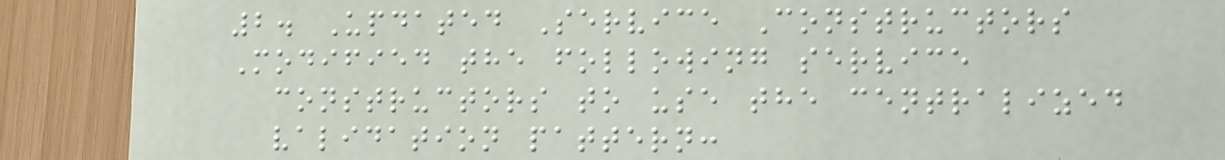2. Updated Service Constructors
Modified the following service
constructors to use the centralized
validation pattern:
